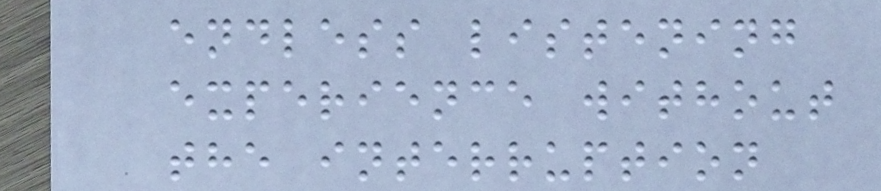endless listening
experience without
the interruption
